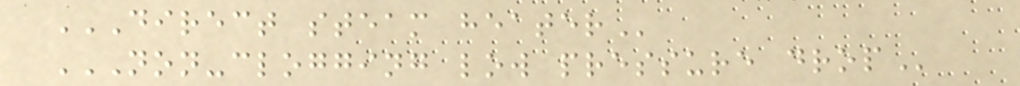DIRECT STEAM HEATER
NON-CLOGGING LOW PRESSURE DROP
